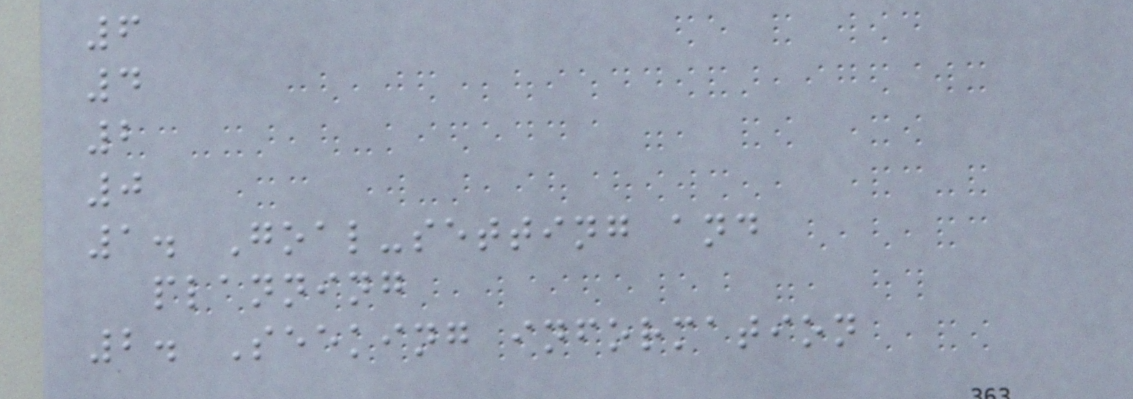6
4
2
0
1. Goal-setting and
planning
2. Seeking information
